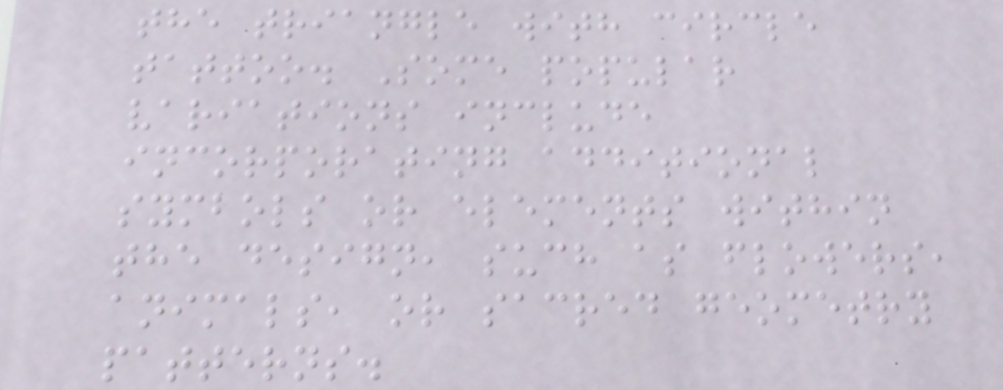the triangle with circle
tattoo. Some popular
variations include
incorporating additional
symbols or elements within
the design, such as flowers,
animals, or sacred geometry
patterns.
